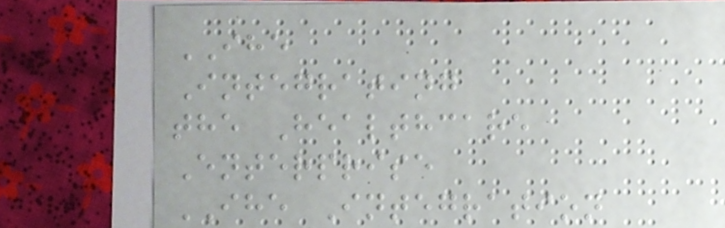IHE
Integrating
the Healthcare
Enterprise
IHE Integration
